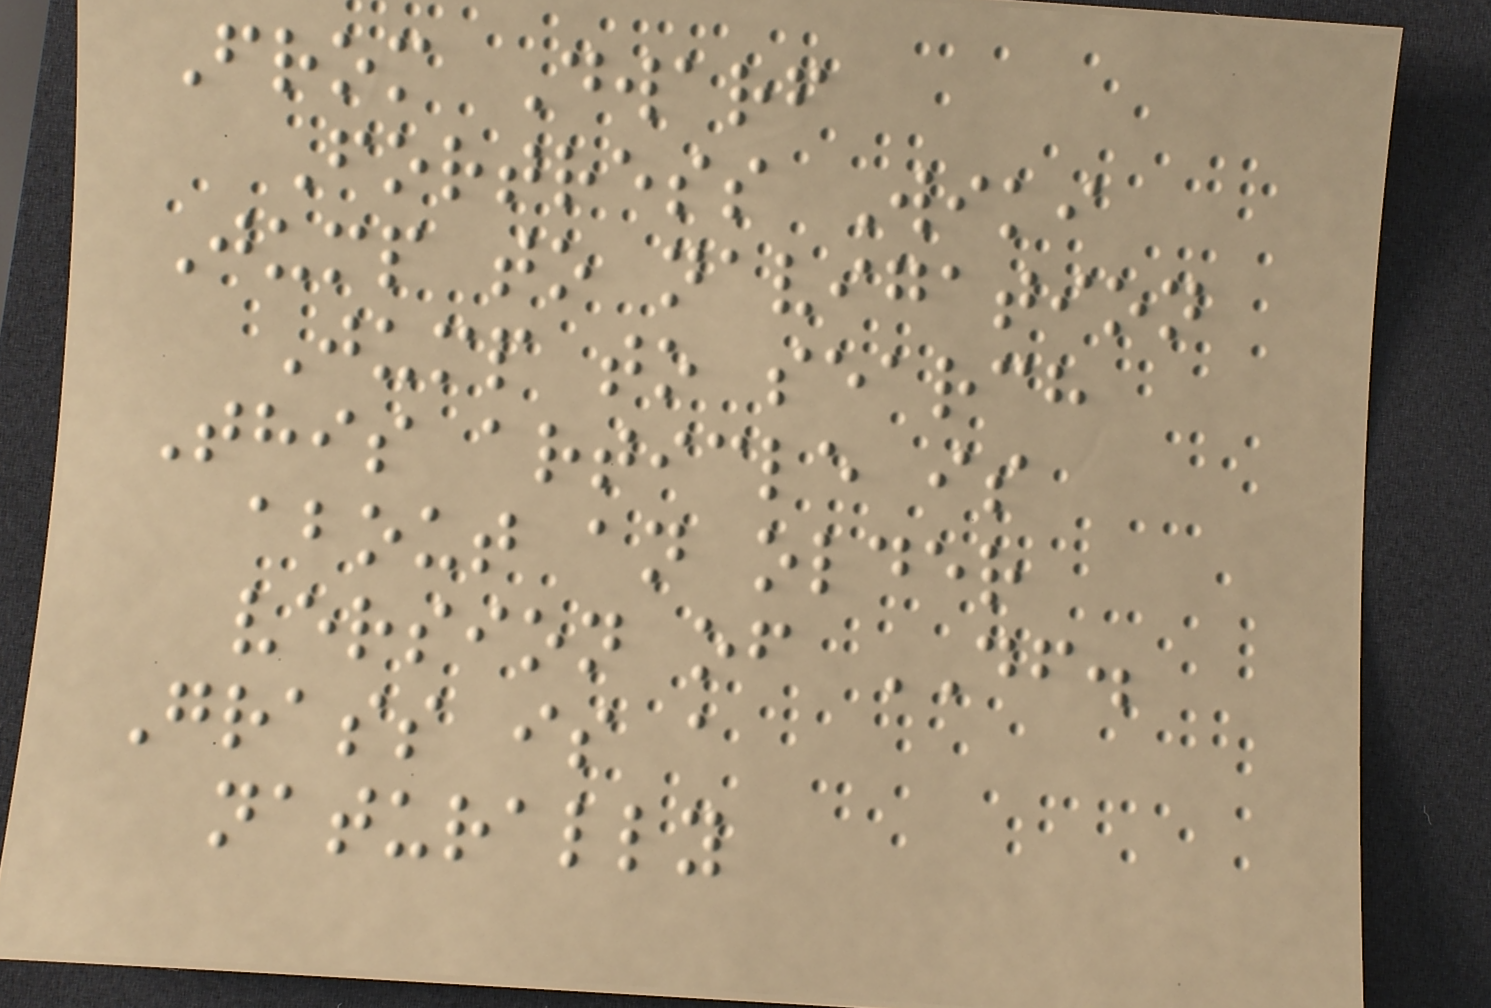From Dwarf
Fortress Wiki
Jump to navigation
Jump to search
This article is
about an older
version of DF.
Grass is a
naturally
